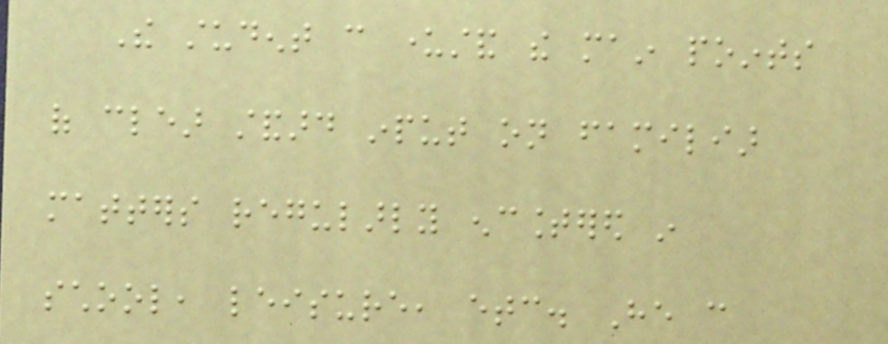The student can understand the main points
of clear standard input on familiar
matters regularly encountered in
school, leisure, etc. He can
